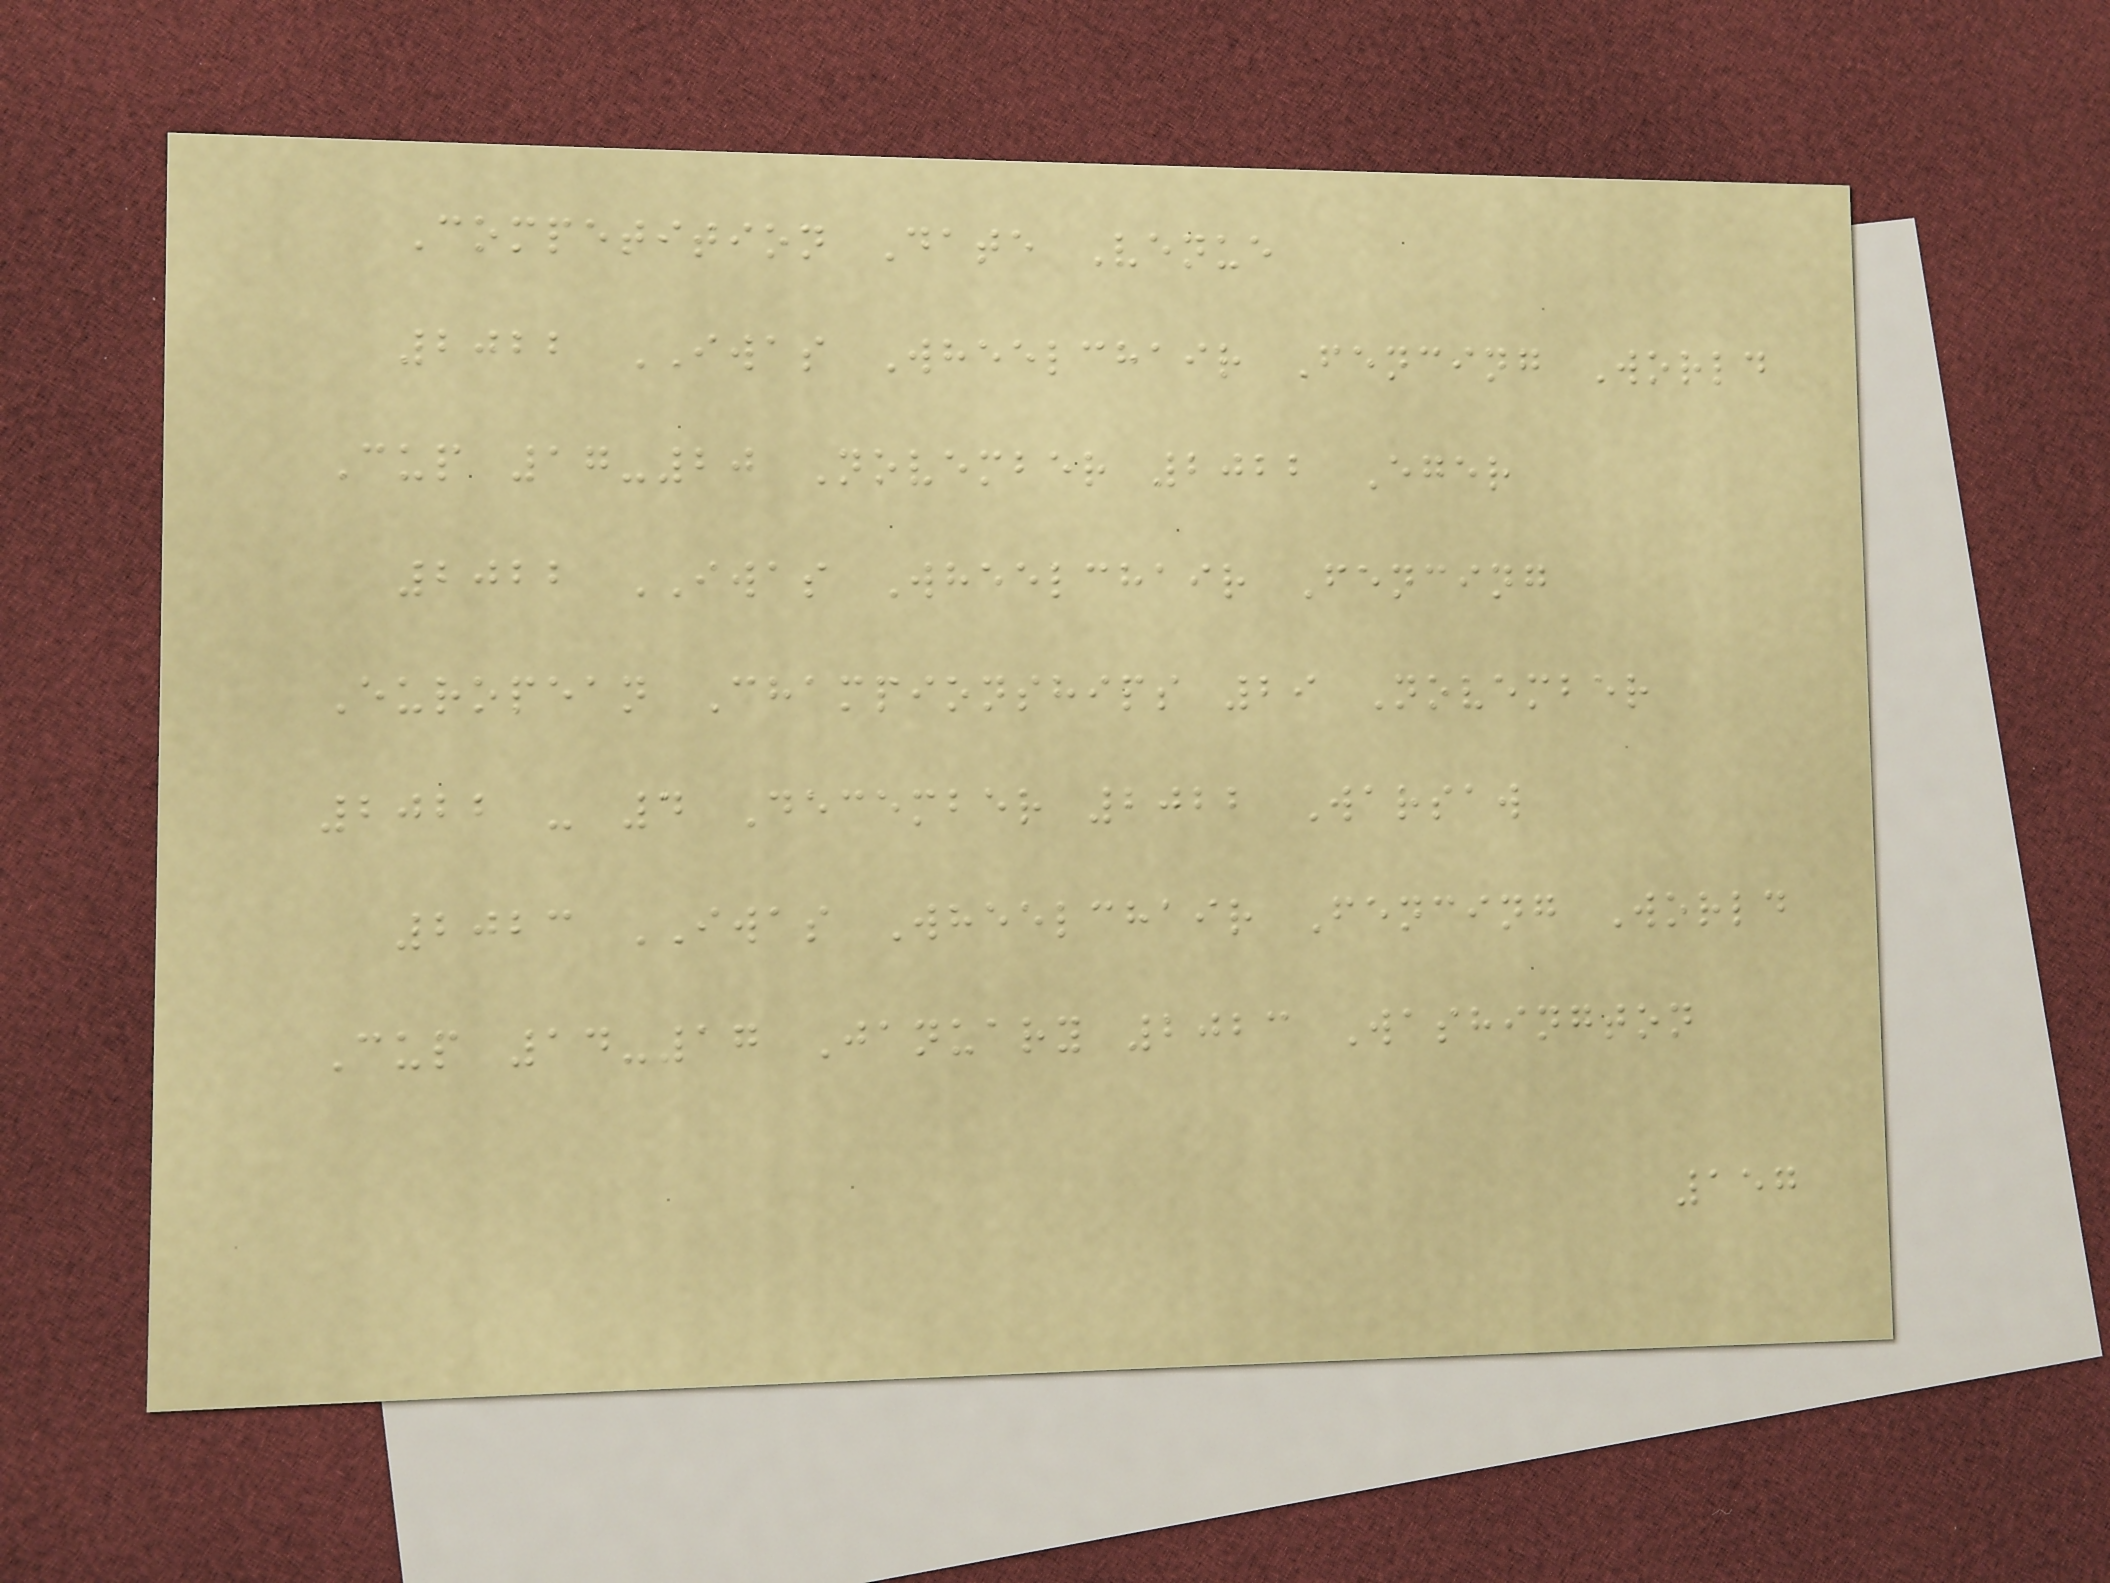Competition Date Venue
2022 IWAS Wheelchair Fencing World
Cup 17-20 November 2022 Eger
2022 IWAS Wheelchair Fencing
European Championships 29 November
2022 - 4 December 2022 Warsaw
2023 IWAS Wheelchair Fencing World
Cup 14-17 January 2023 Washington
157
